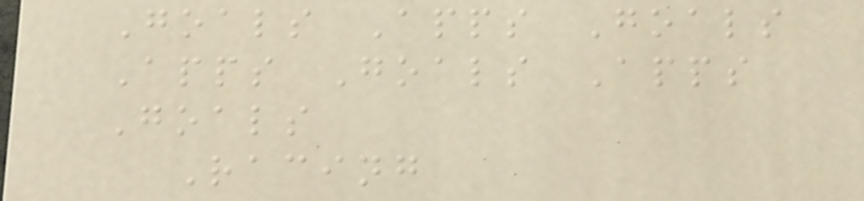Goals Apps Goals
Apps Goals Apps
Goals
Racing
